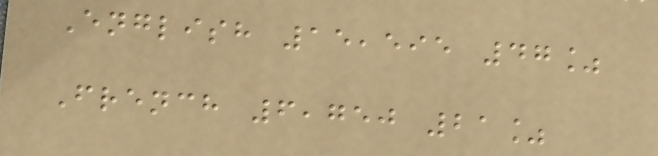English 15,595 47%
French 6,750 21%
